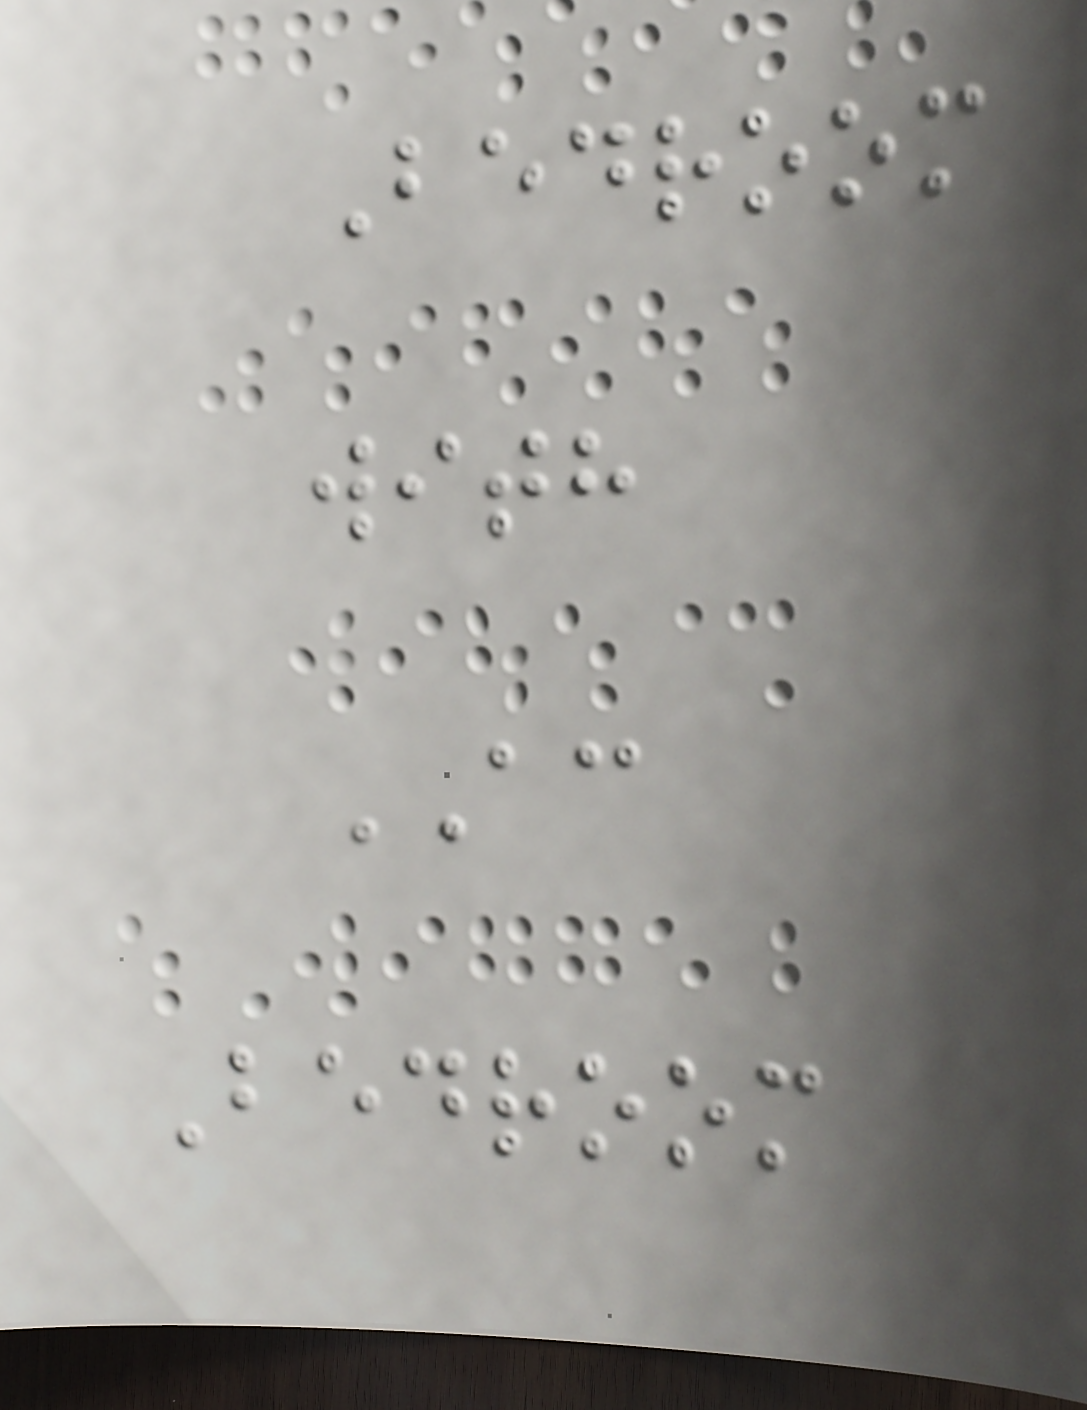Bedroom
with
AC
Bedroom
